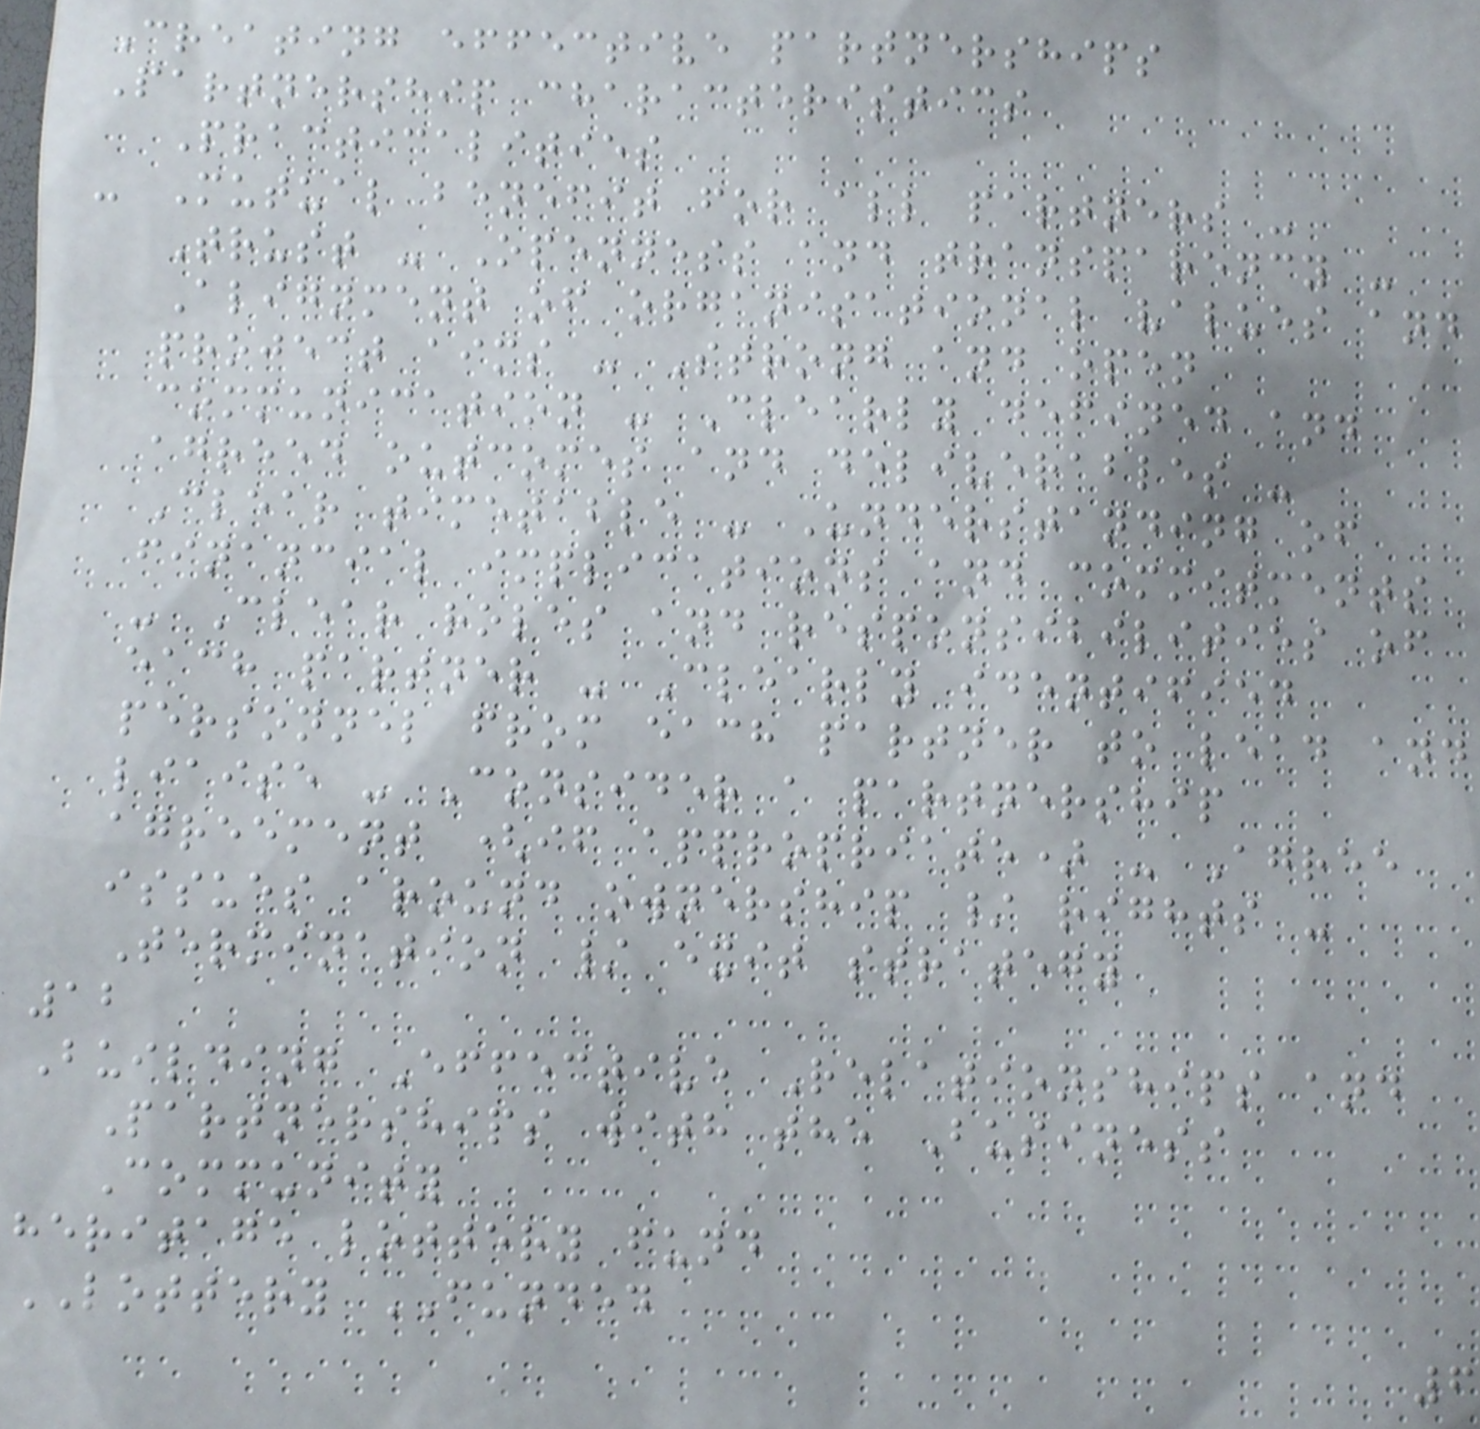Creating effective partnerships
Partnership characteristics
Practicalities
- Mutual benefit for all partners -
Trust - Openness and transparency -
Alignment of organisational values and
project aims - Strong and open
communication - Clearly defined and
agreed outcomes and deliverables -
Clear timetable - Understanding of
financial implications and commitments
- Clear roles and responsibilities of
each partner - Clearly identified
personnel from each partner to lead and
liaise - Consider a partnership
agreement (if appropriate) - Agree
issues around ownership / rights -
Termination / exit strategy
12
Building Effective Relationships and
Partnerships with the Business
Community
heritage lottery fund
LOTTERY FUNDED
6
